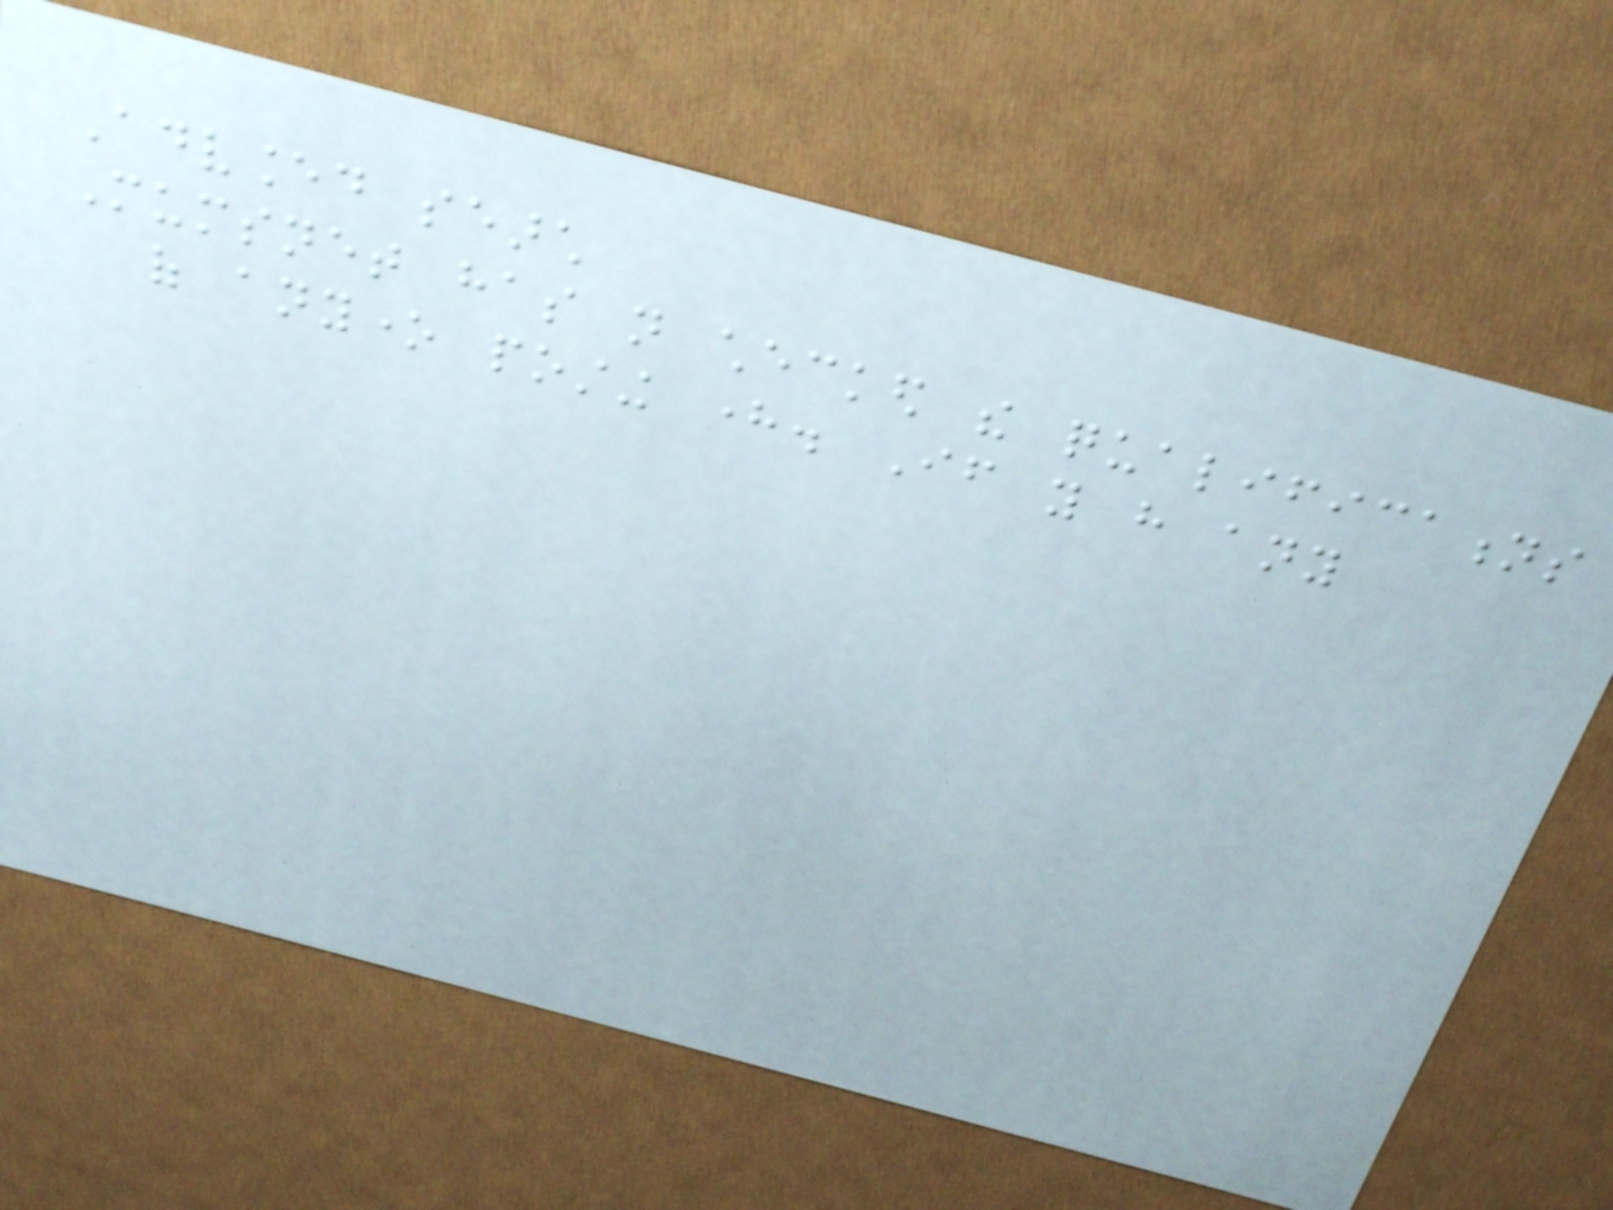Advanced search
Mumsnet has not checked the qualifications
of anyone posting here. If you have any
